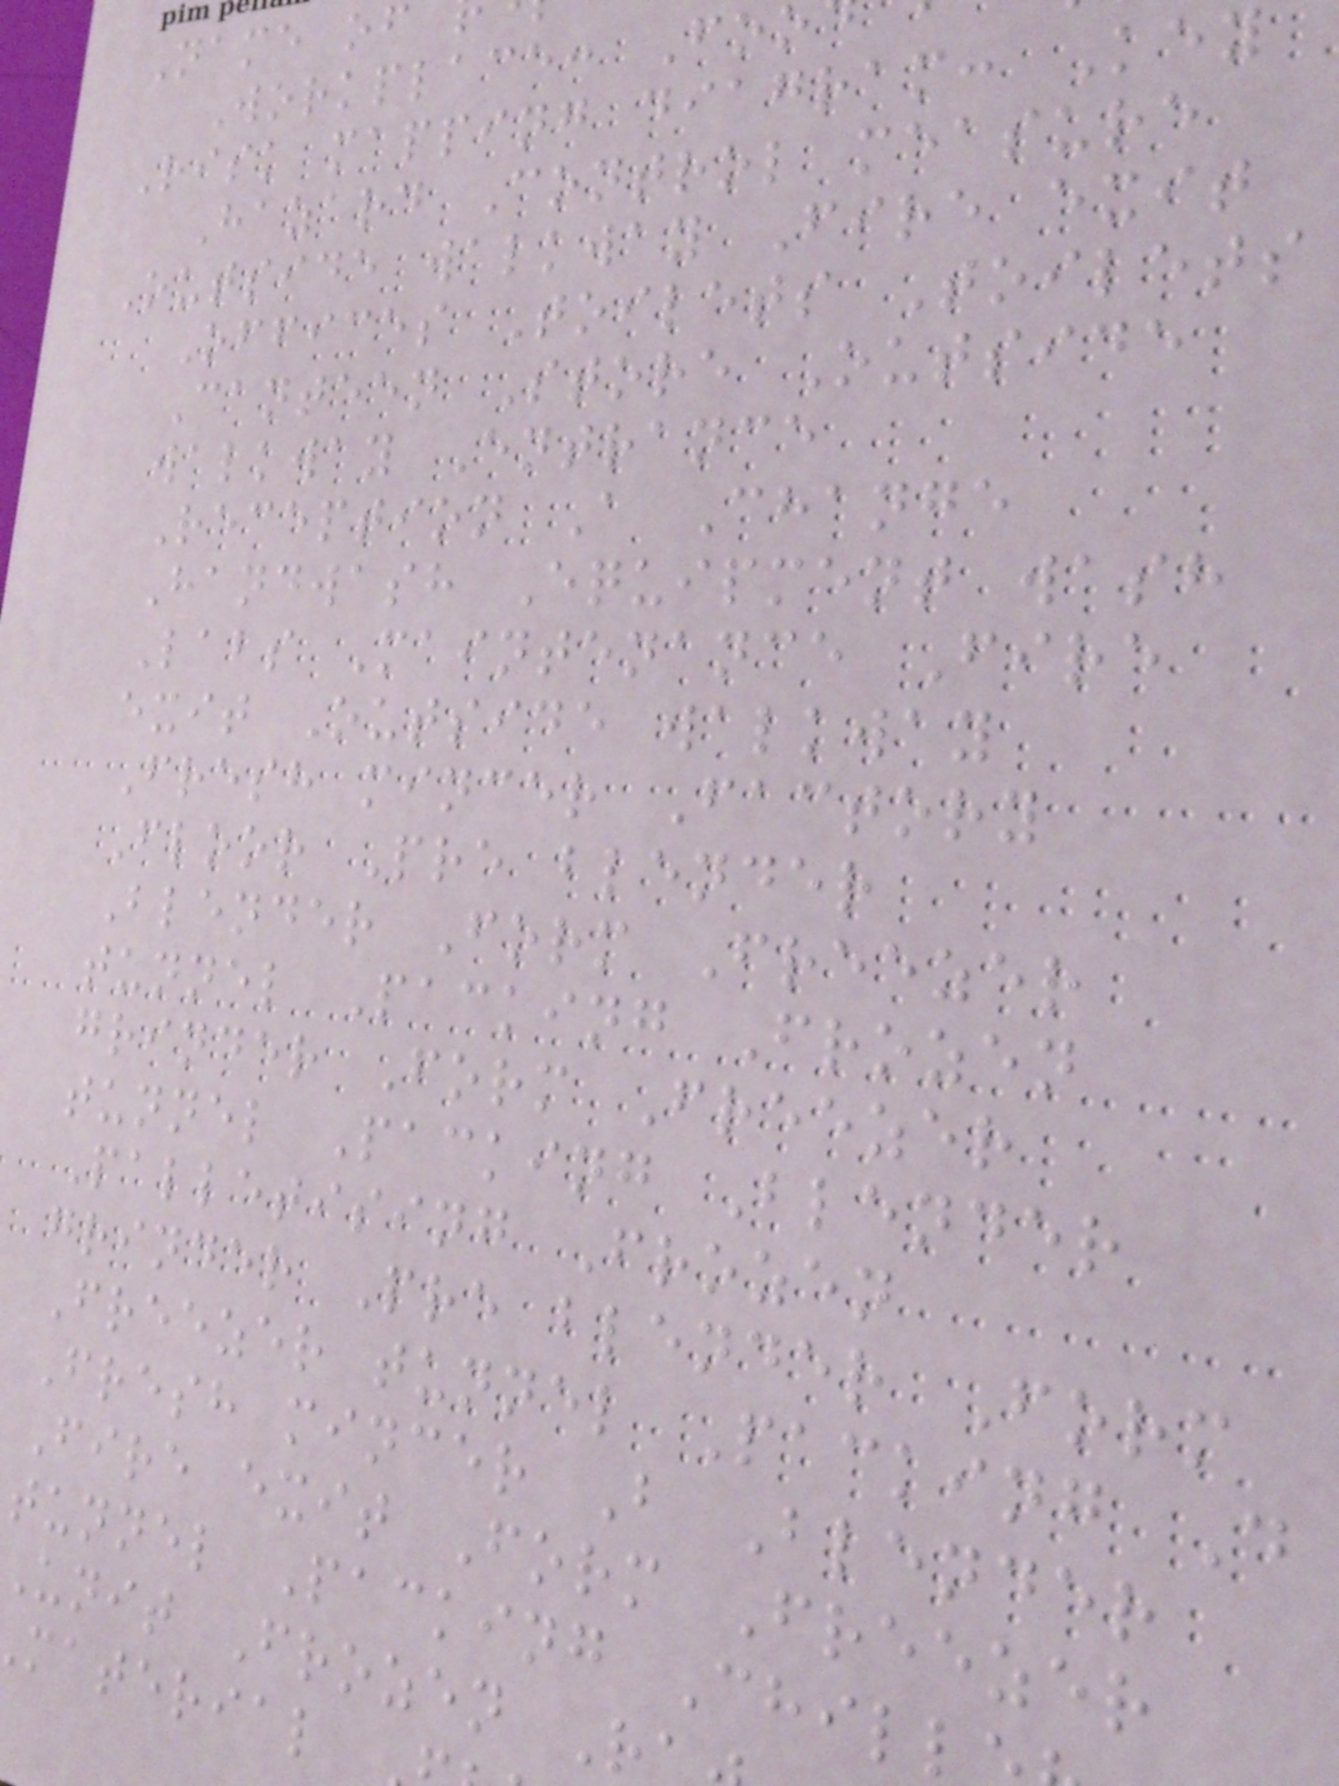Name of
Workplace: Fo
Risk mapping diagram: Key
Hazard Control measure
Outside walkway Fire exit
Offices Toilets Toilets
Canteen Store Outside
walkway Entrance
Reception A Change
Handwash Equipment wash
Labs Maintenance Fire
exit Outside walkway
Fresh mincer Factory
Floor Pre blender
Blender Form Freezer
tunnel Packing Frozen
grinder Form Freezer
tunnel Packing Blender
Palletising Frozen
grinder Pre blender Form
Freezer tunnel Packing D
Fresh mincer B Blender
Fire exit Form Freezer
tunnel Packing Chill
unit Frozen R
material
